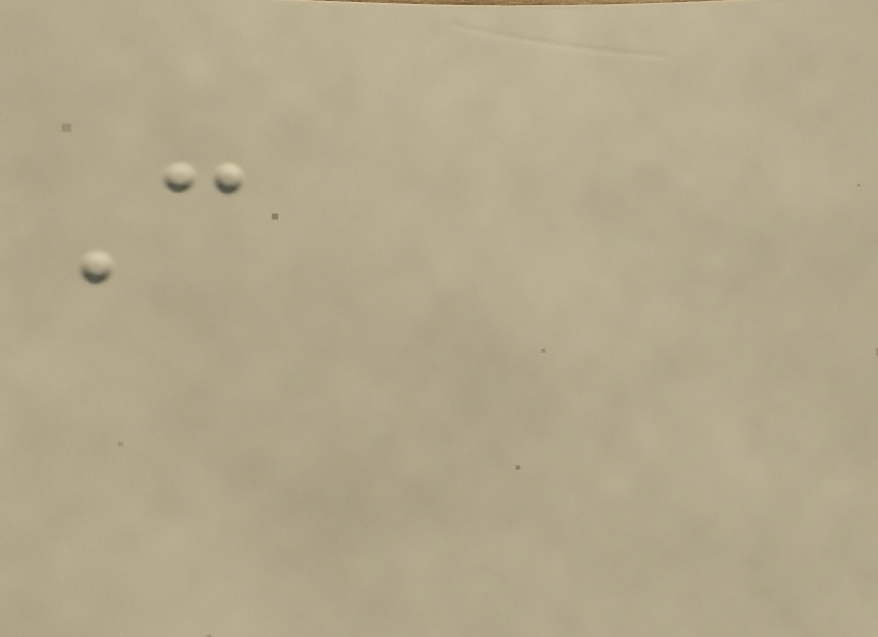C
